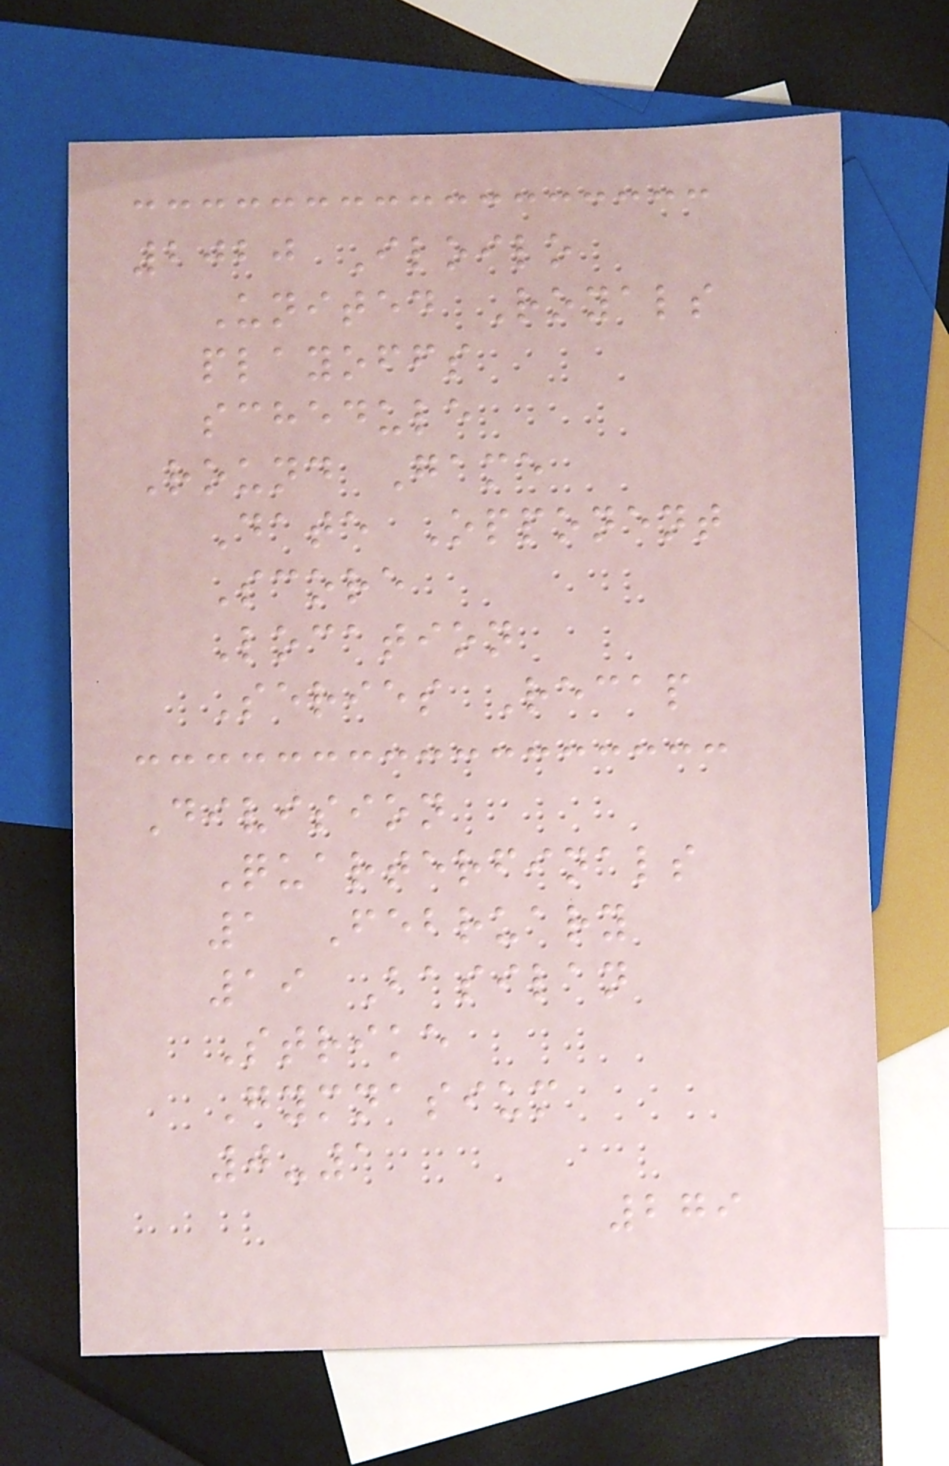2020 Iloilo
United Royals
playoffs
schedule
Round Game
Date Opponent
Score
Location
Series Recap
Division
Quarterfinals
1 February
19 Basilan
Strike
Gymnasium
0-1
279
